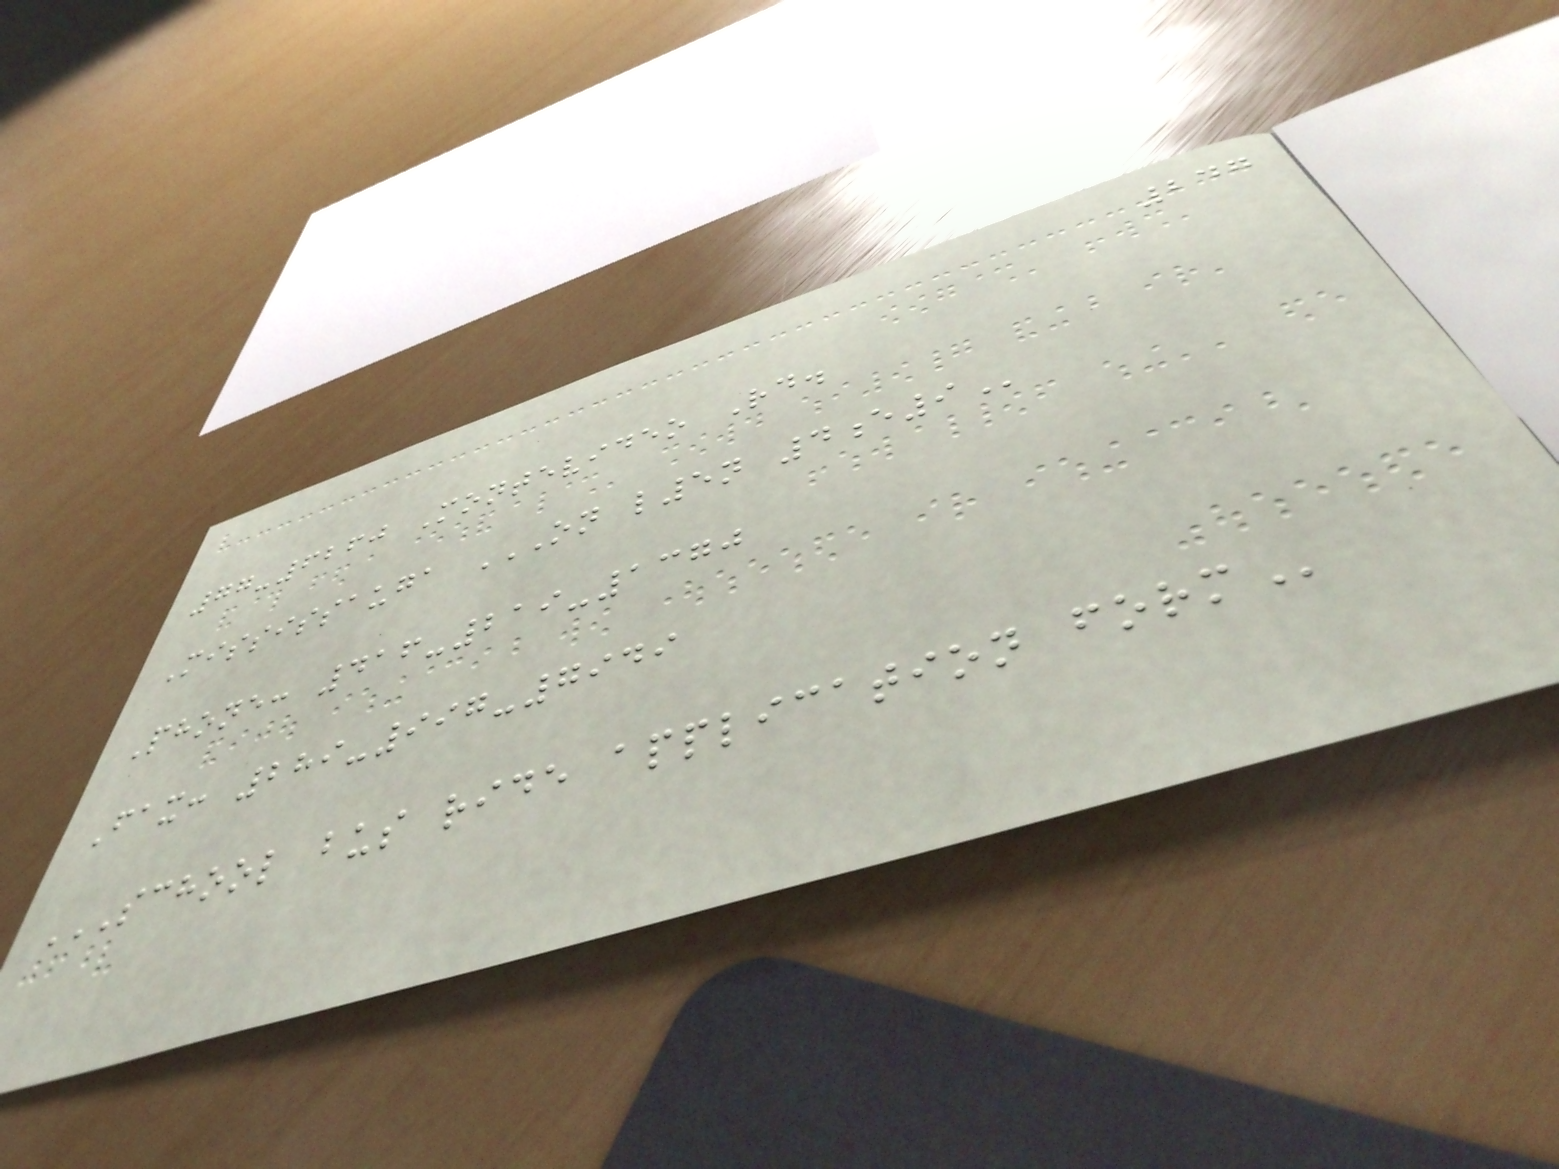247
77-6260 Montevideo Rd.
Mississauga ON L5N 4E9
Phone: 416-219-1370
Fax: 289-997-7949
SCHOOL BUS RIDE APPLICATION FORM
